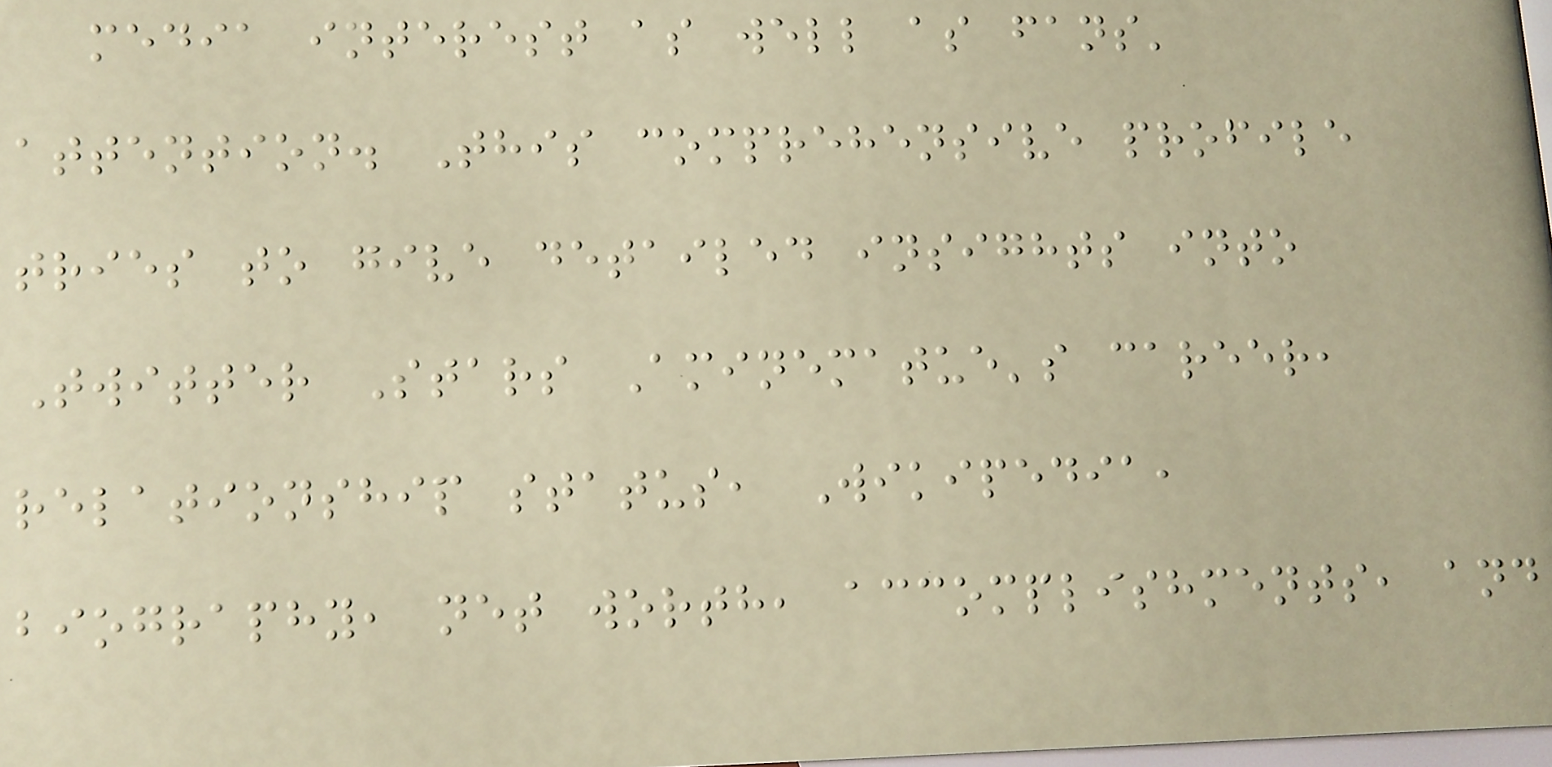media interest as well as fans'
attention. This comprehensive profile
tries to give detailed insights into
Twitter Stars Aminematue's career,
relationship status, Wikipedia,
biography, net worth, accomplishments, and
